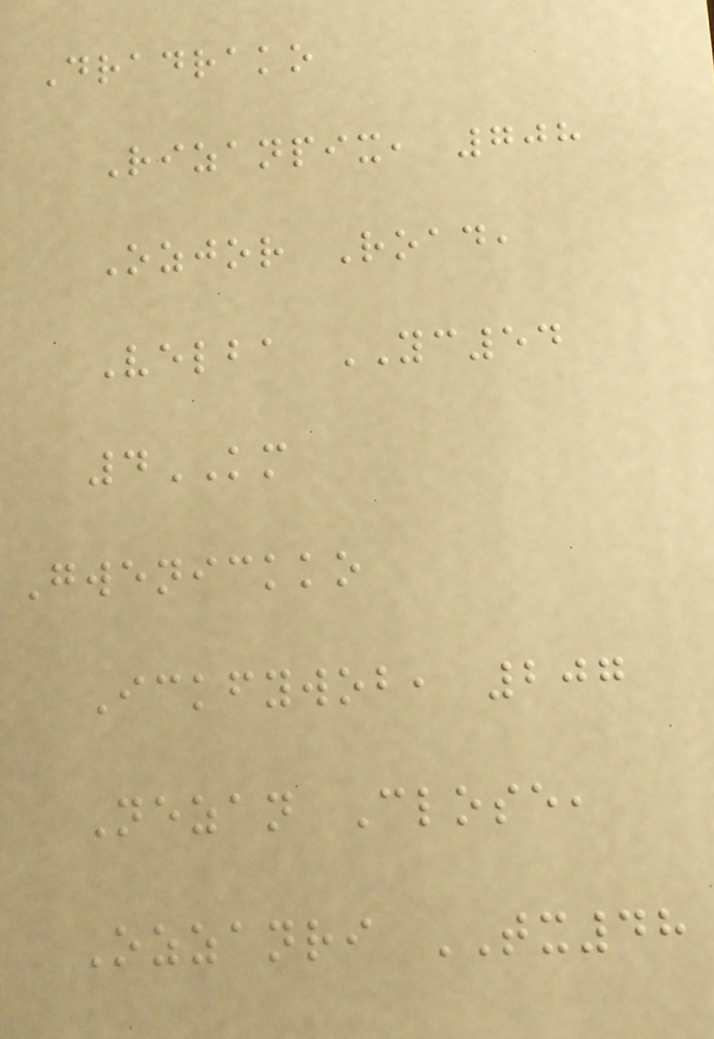Dradrako
Rizanpix, 708
Ozjor Road,
Velba YC54
4KM
Gwenickko
Ickfywob, 207
Nezan Close,
Ozzanri TX48
